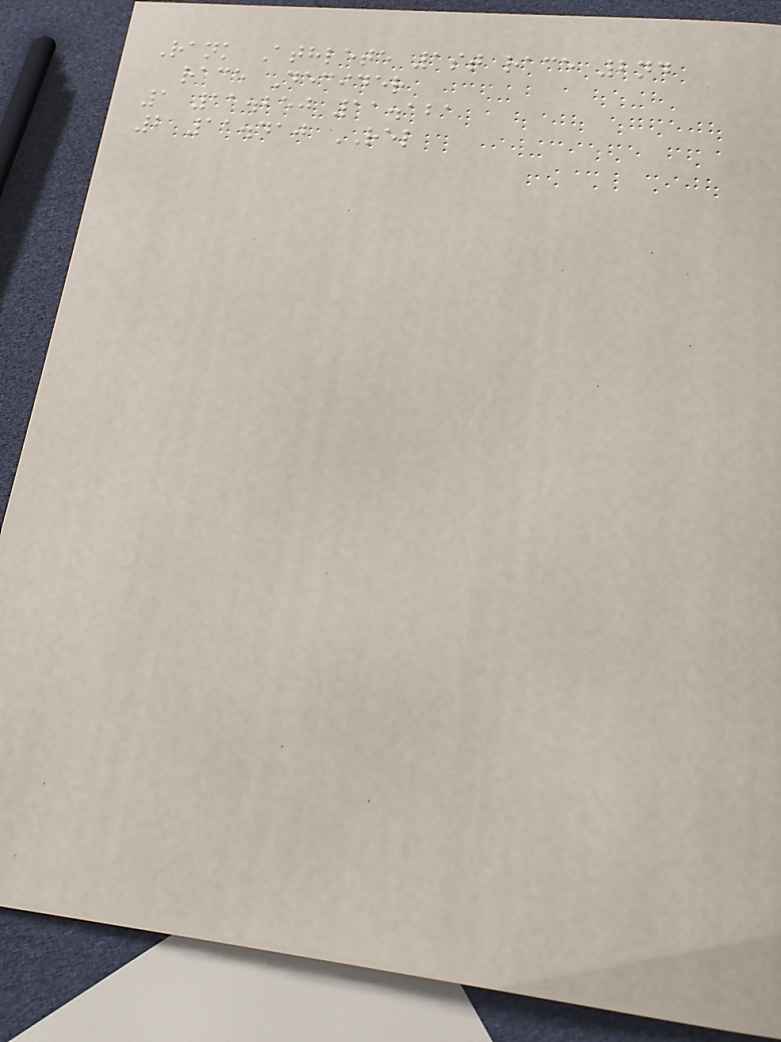Rank Athlete 1st race 2nd
race Decider
1 11.250 11.121
2 11.410 REL
